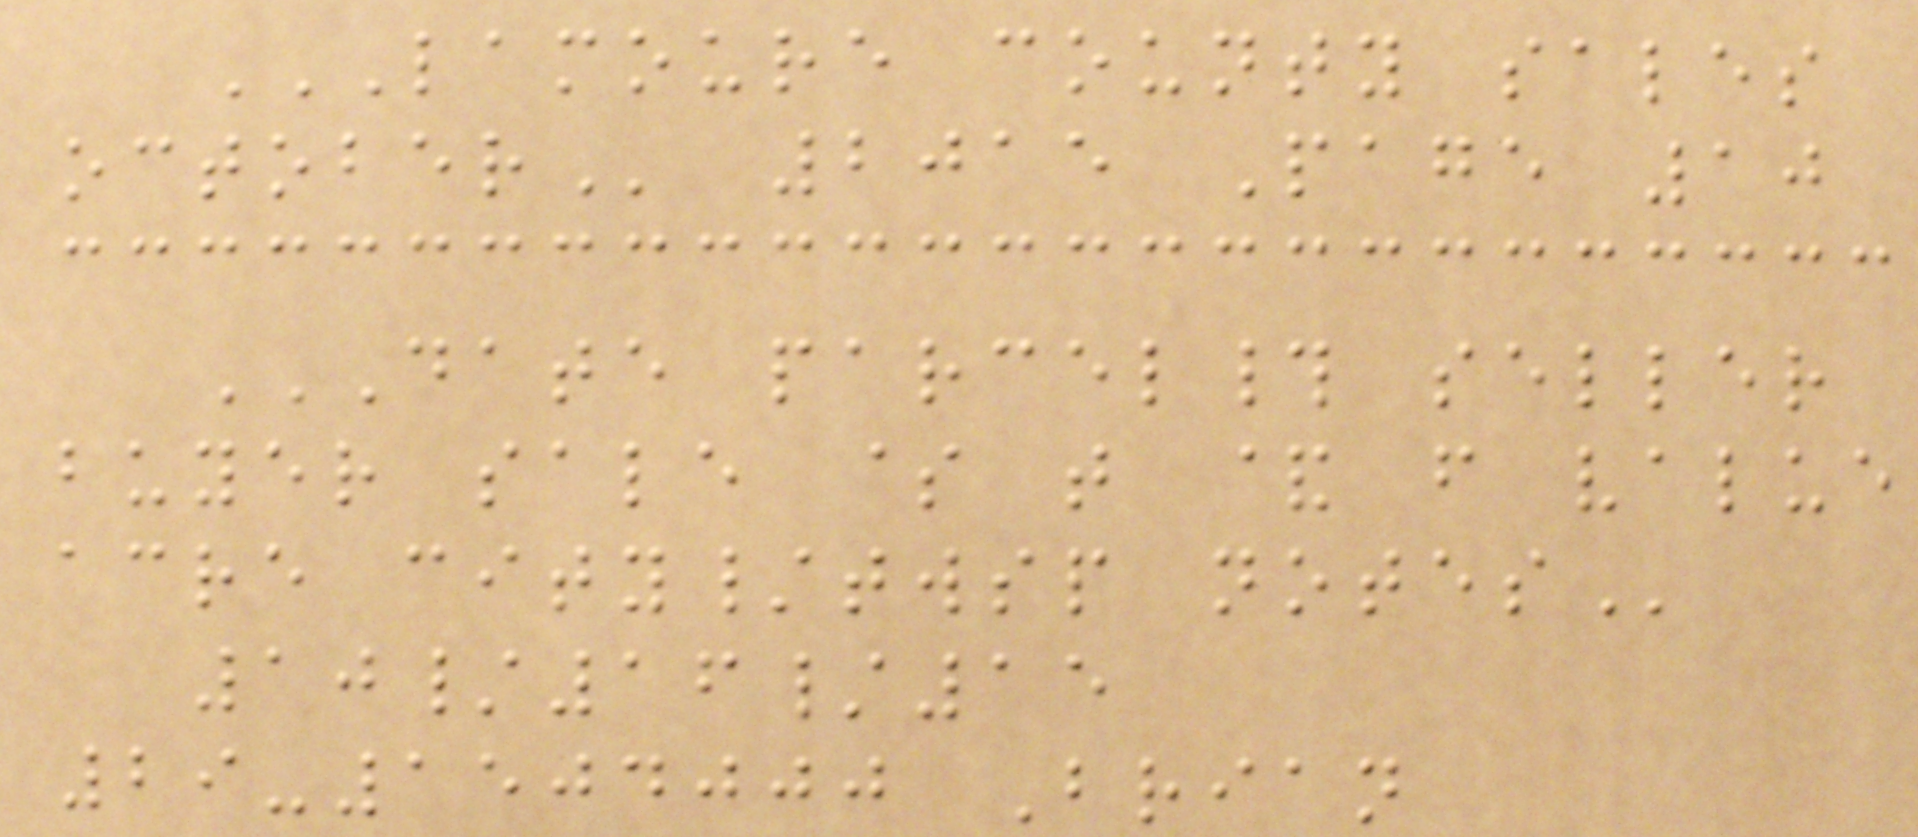LAMOURE COUNTY SALES
OCTOBER 2015 Page 10
DATE PARCEL# SELLER
BUYER SALE $ T & F VALUE
ACRE CITY/TWSP NOTES
10/16/15
29-1504000 Brian
